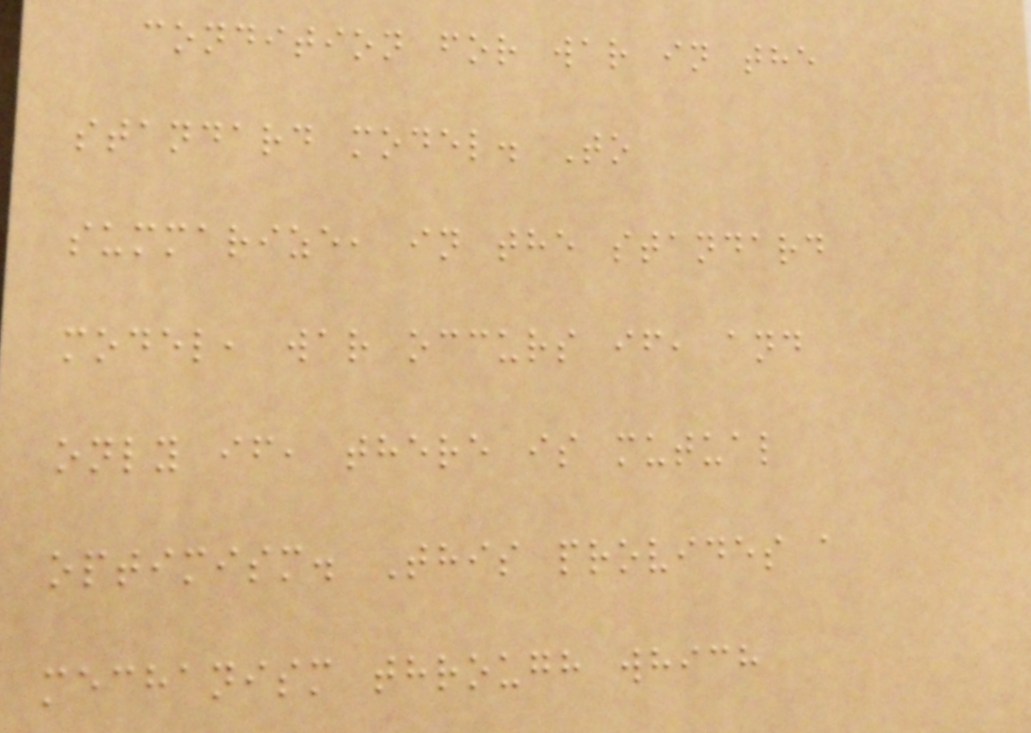condition for war in the
standard model. To
summarize, in the standard
model, war occurs if, and
only if, there is mutual
optimism. This provides a
mechanism through which
